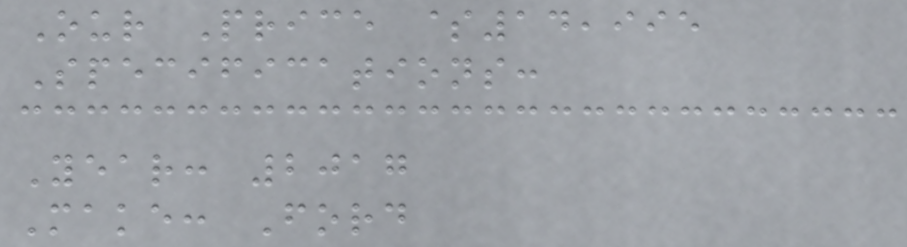Our Price $14,995
Specifications:
Year: 2017
Make: Ford
